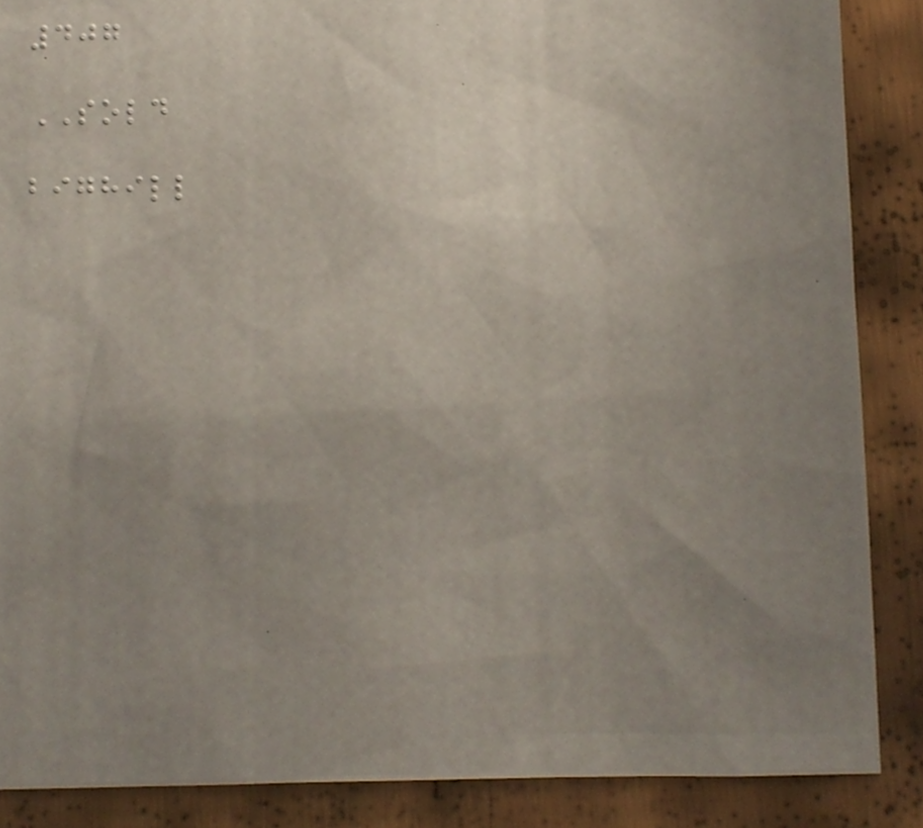407
SOLD
bighill
